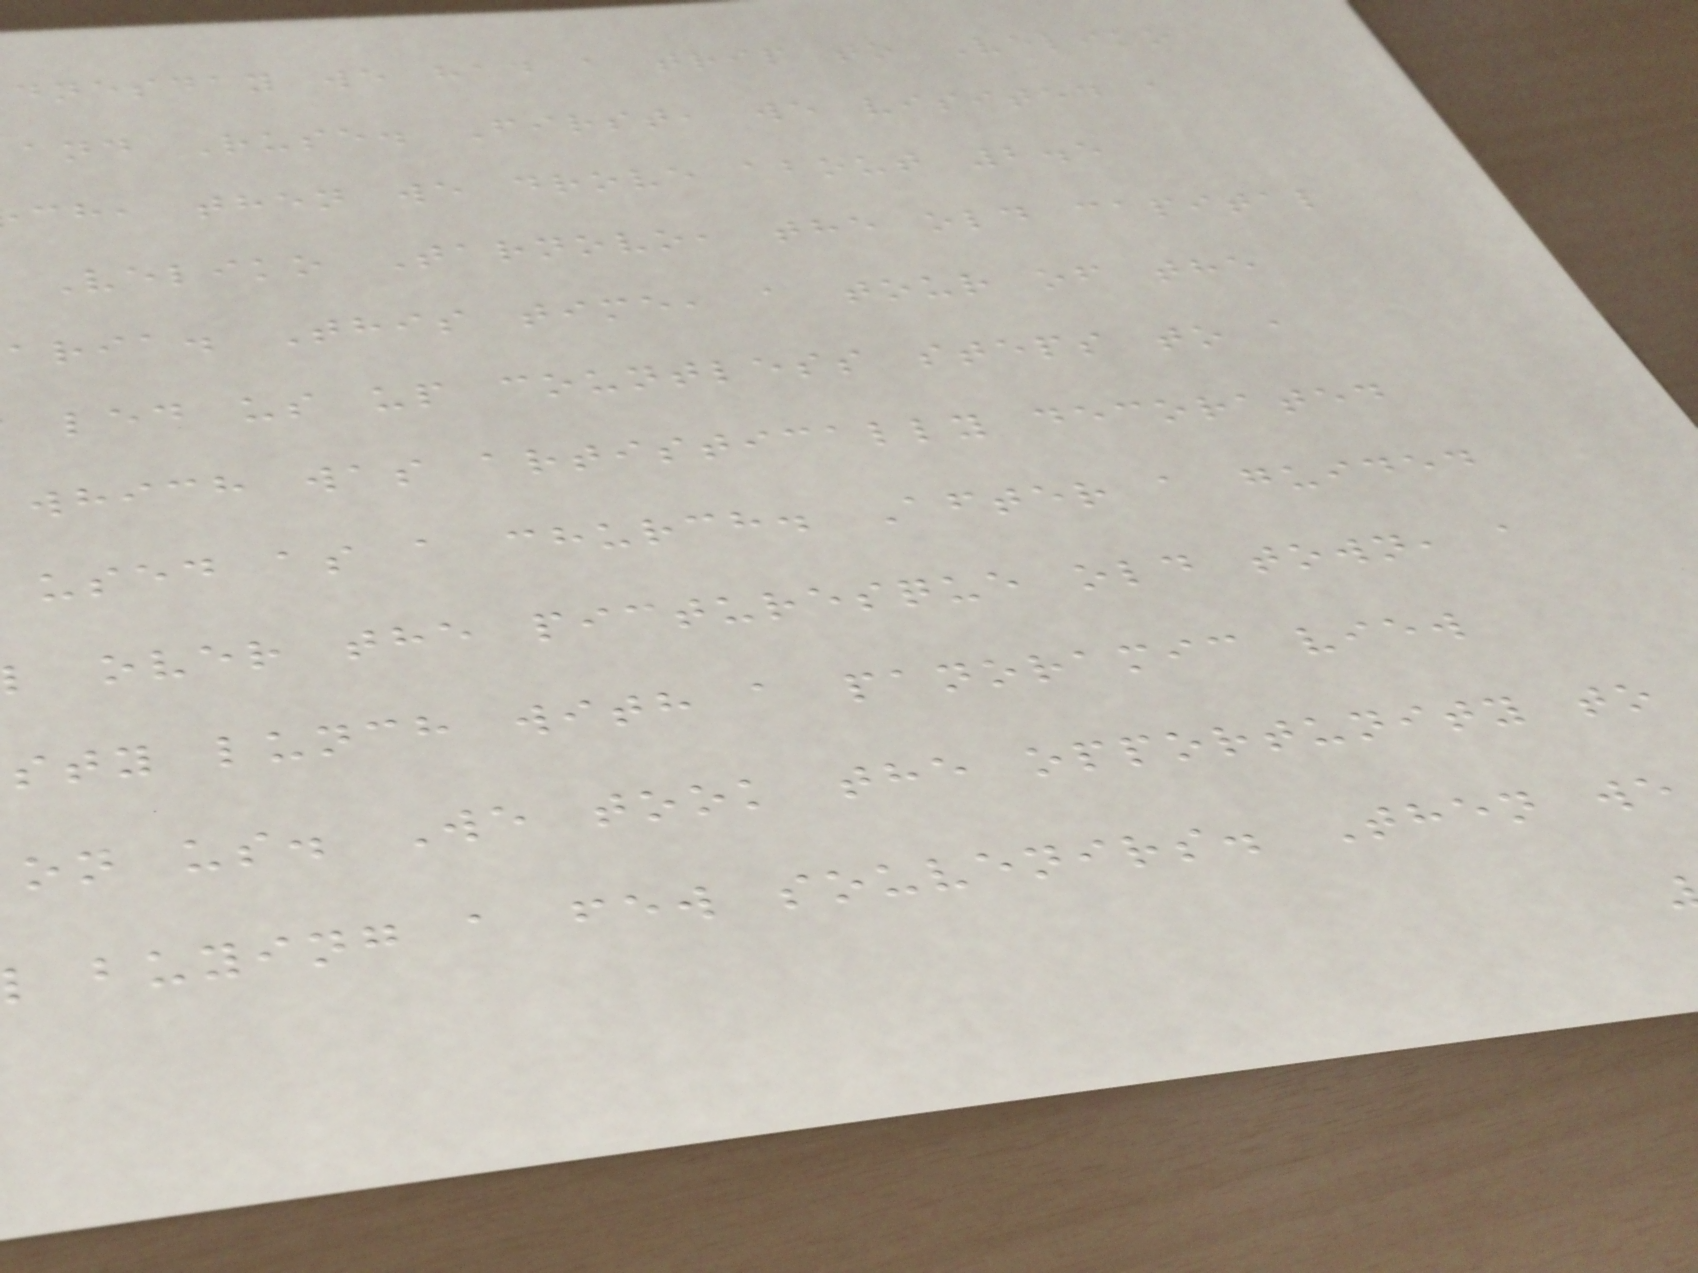dnesday we had a trip to Veliko
and Ruse. First, we visited a
ch, then we drove about 2.5
Veliko Tarnovo, the old capital
aria. This time, a tour of the
led us up countless steps to a
which was artistically decorated
used as a church. After a guided
l over the picturesque old town, a
sty lunch with a panoramic view
on us. We took the opportunity to
buying a few souvenirs. Then we
